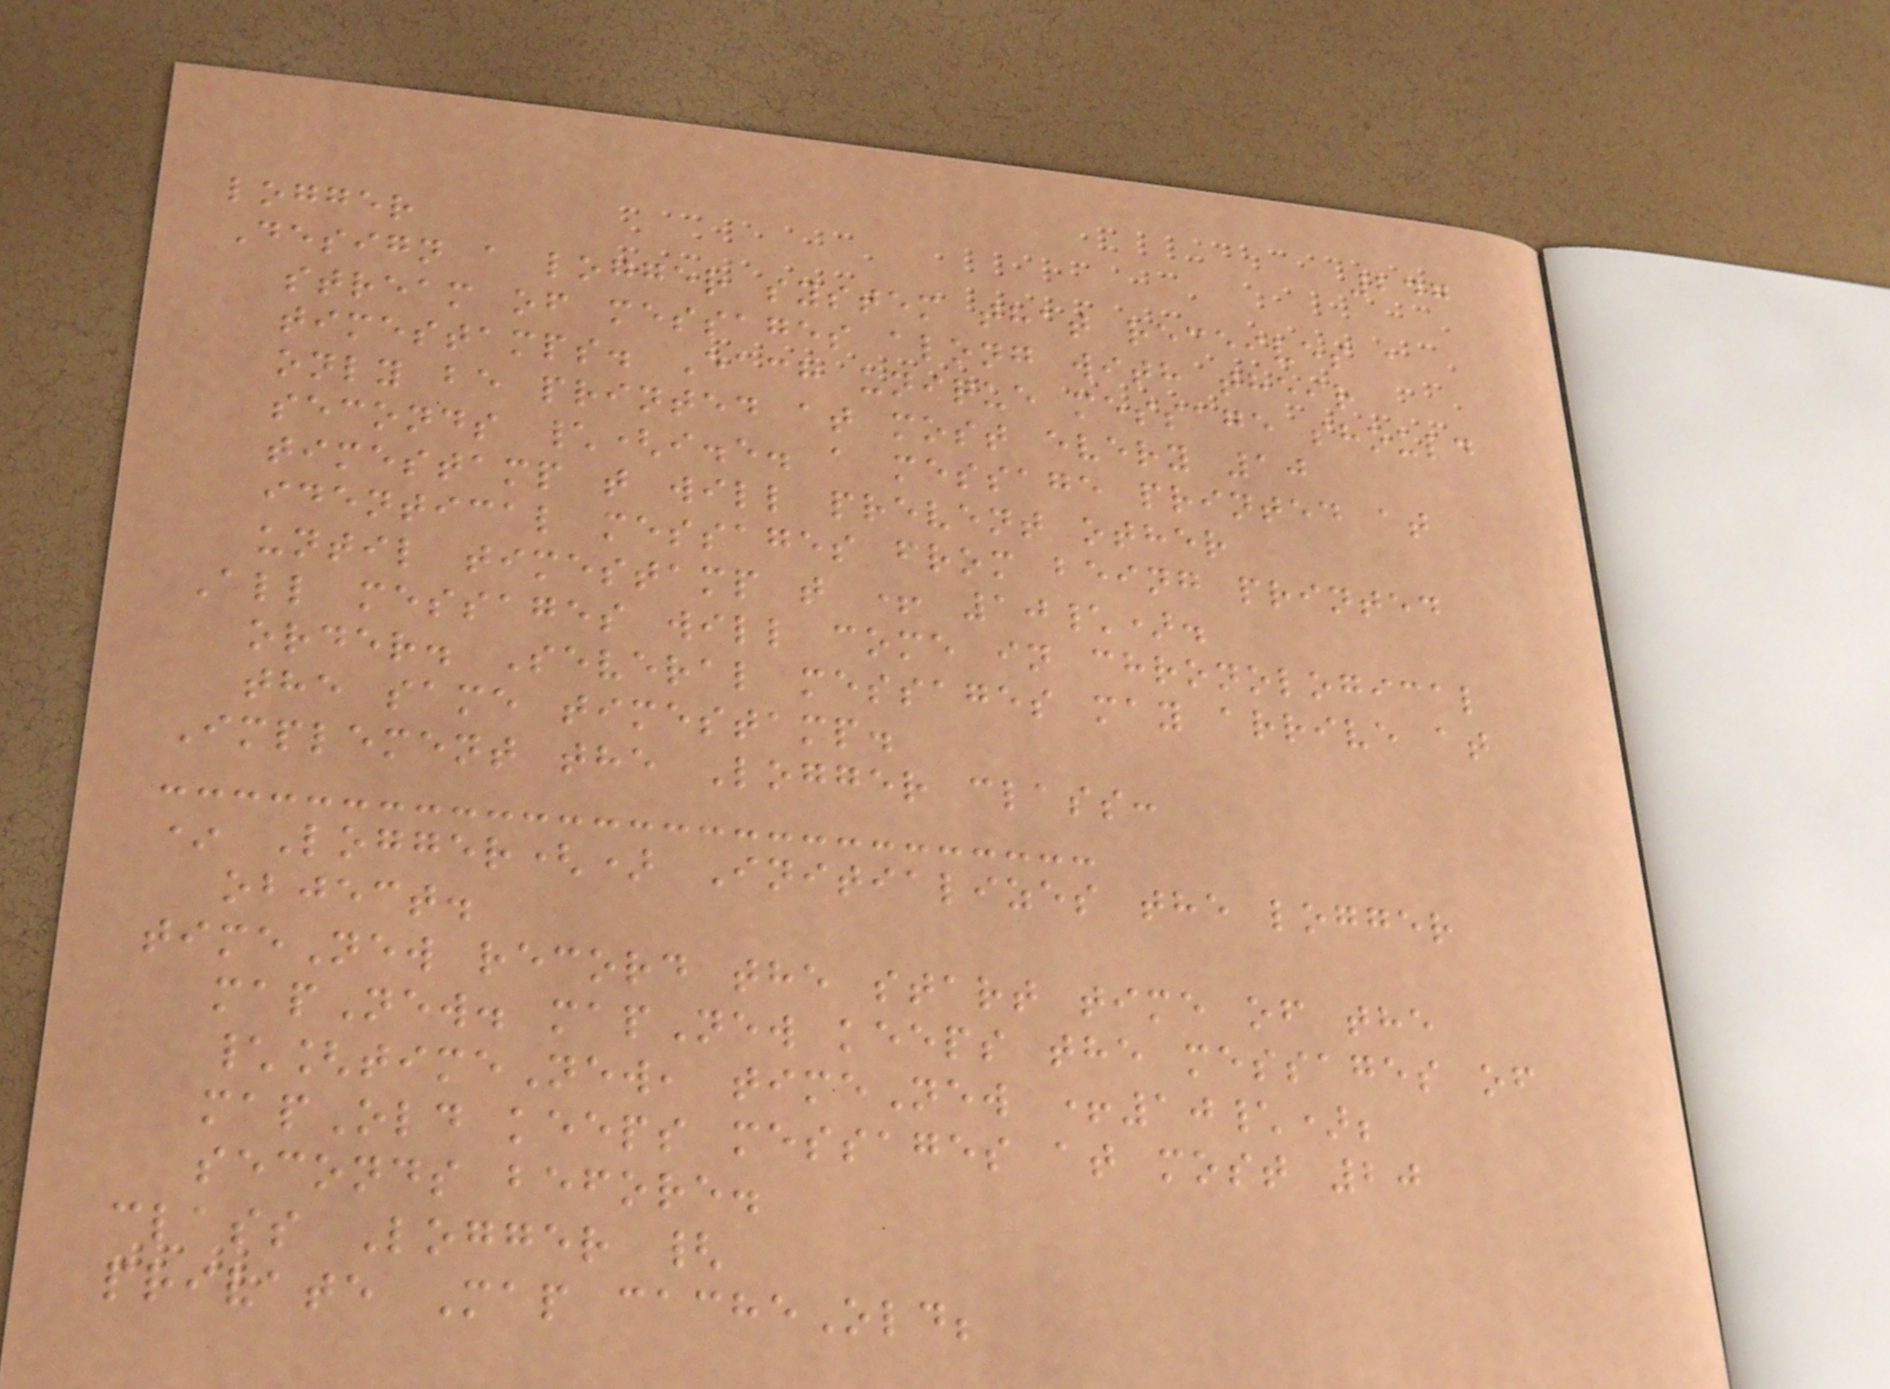247
logger
Design a logger system that receives a
stream of messages along with their
timestamps. Each unique message should
only be printed at most every 10
seconds \(i.e. a message printed at
timestamp t will prevent other
identical messages from being printed
until timestamp t + 10\).
All messages will come in chronological
order. Several messages may arrive at
the same timestamp.
Implement the Logger class:
* Logger() Initializes the logger
object.
timeNew record the start time of the
mapNew. mapNew keeps the messages of
\[timeNew, timeNew +10\);
mapOld keeps messages at most 20
seconds before.
class Logger {
private Map cacheOld;
